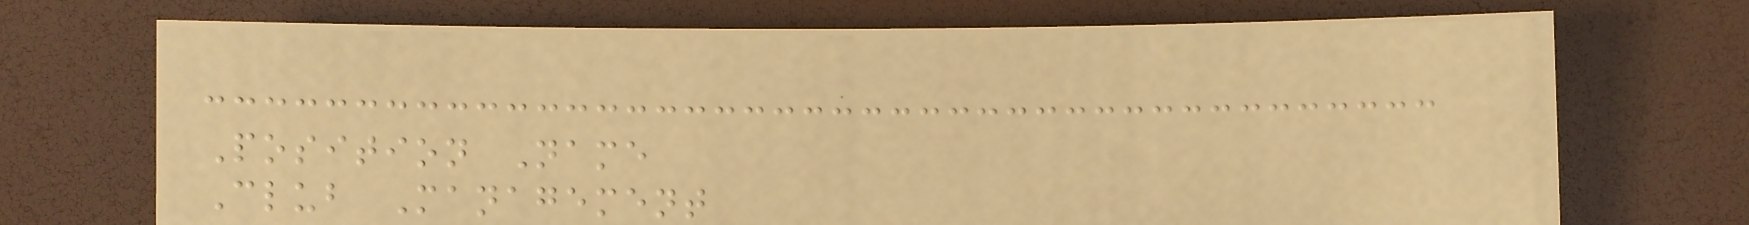Position Name
Club Management
